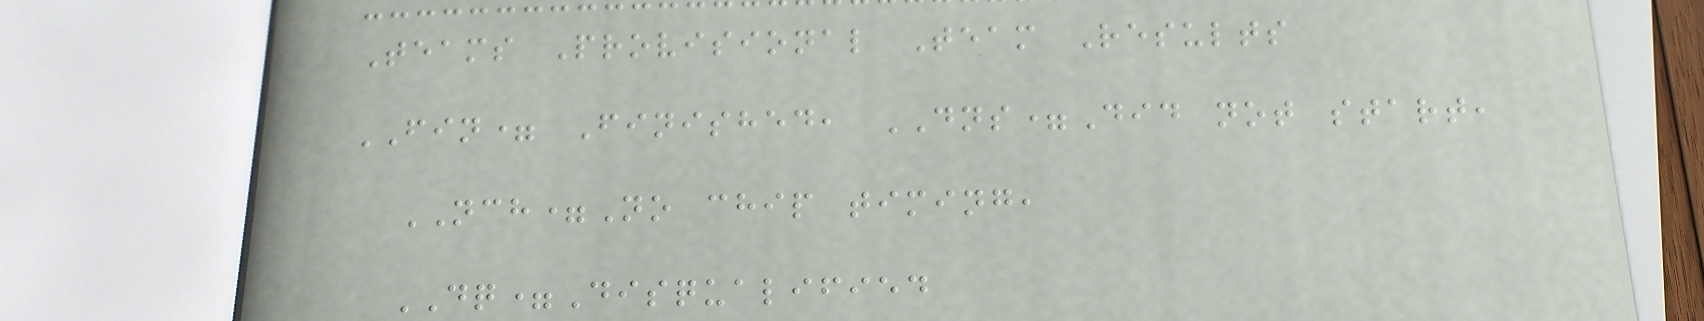Teams Provisional Team Results
FIN= Finished, DNS=Did not start,
NCH=No chip timing,
DQ=Disqualified
